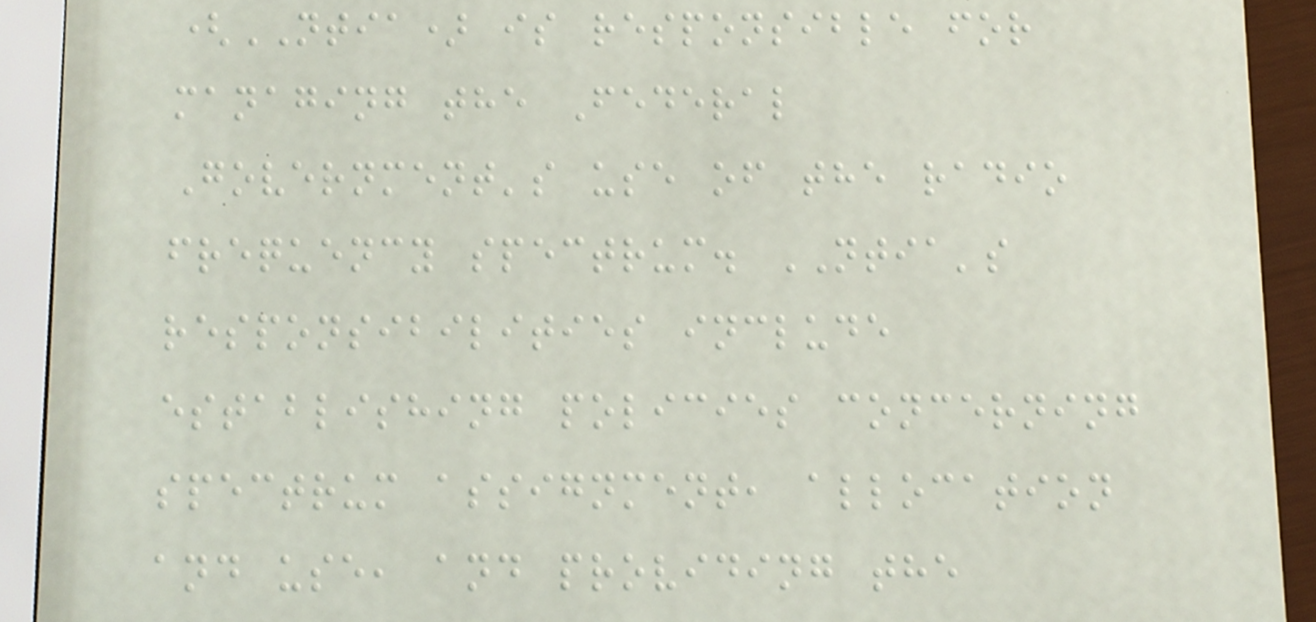(NTIA) is responsible for
managing the Federal
Government's use of the radio
frequency spectrum. NTIA's
responsibilities include
establishing policies concerning
spectrum assignment, allocation
and use, and providing the
